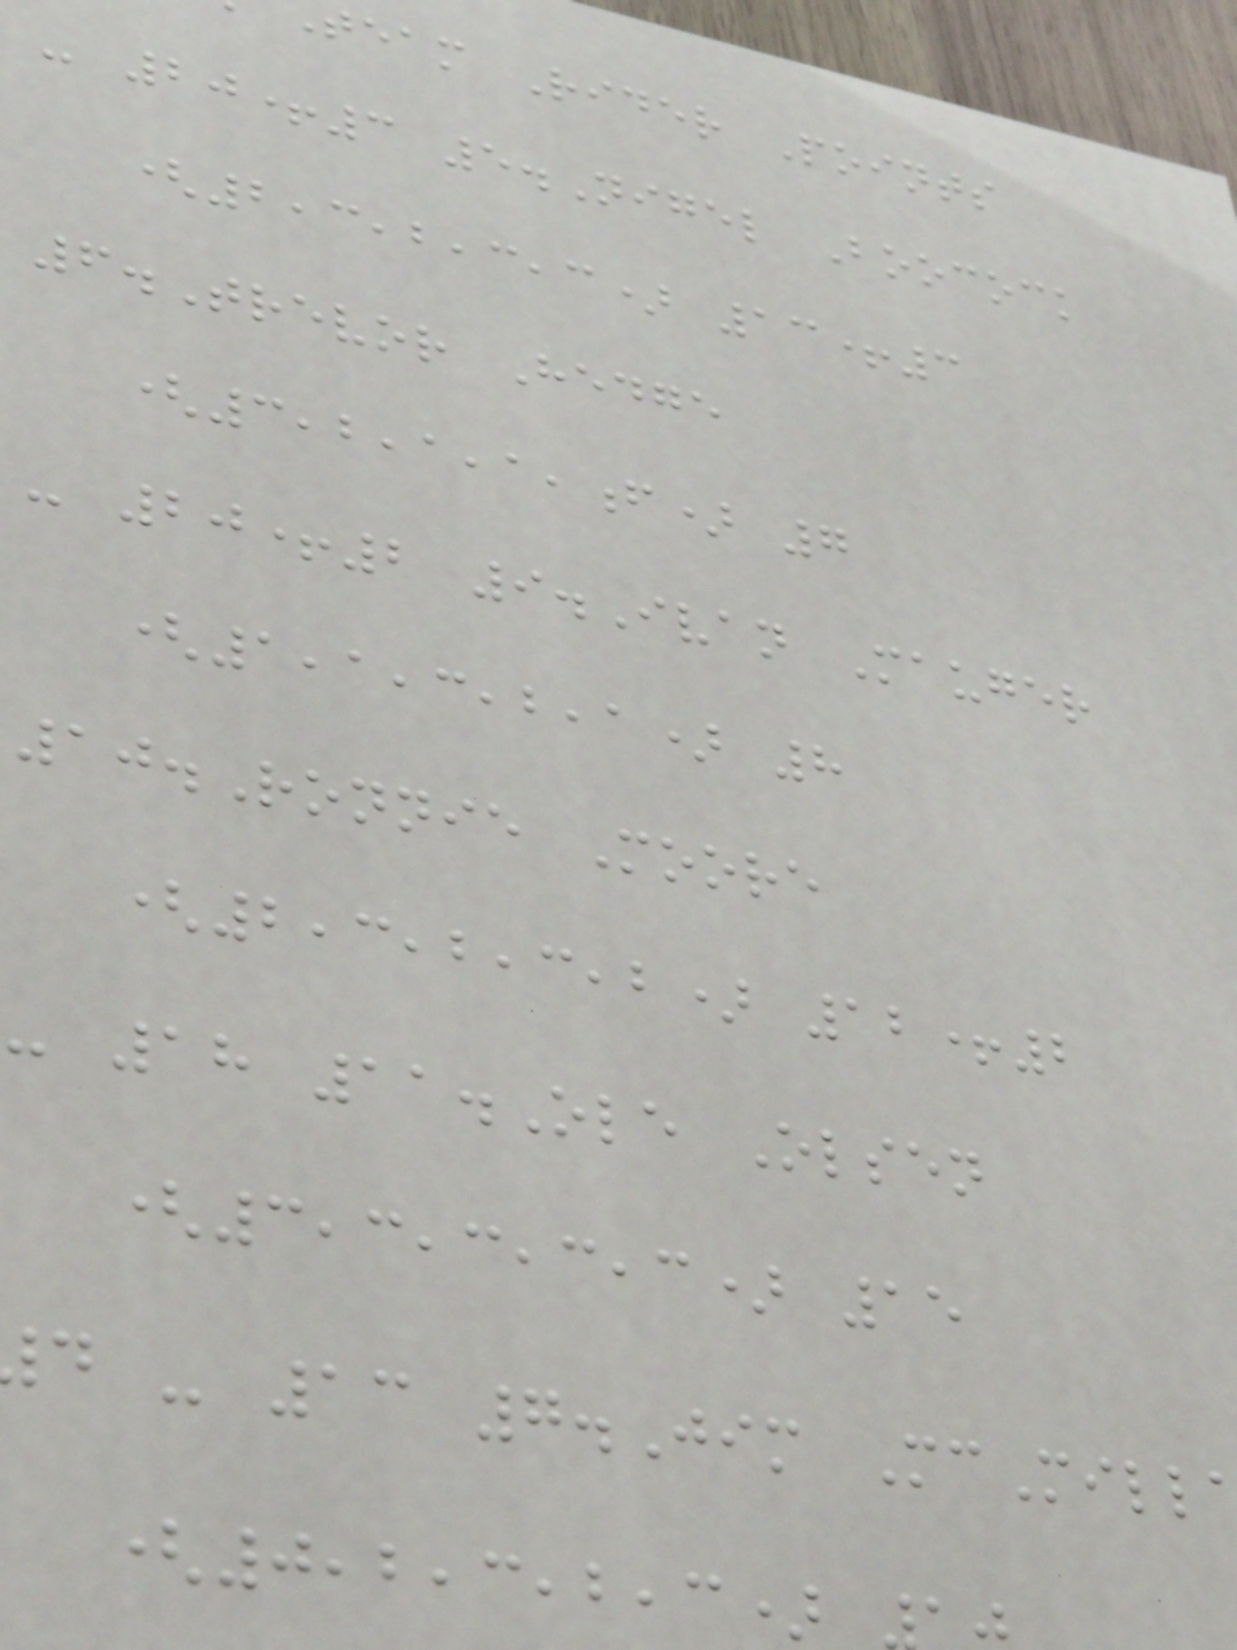team Rider Points
- 20+3 5.Nigel Boocock
(2,3,2,3,3) 13+3
6.Trevor Hedge
(3,2,1,1,f) 7
- 20+2 9.Ivan Mauger
(1,1,3,2,1) 8
10.Ronnie Moore
(2,3,2,3,2) 12+2
- 18 11.Ole Olsen
(3,3,3,3,3) 15
d - 13 7.Jim McMill
(0,2,3,2,3)
